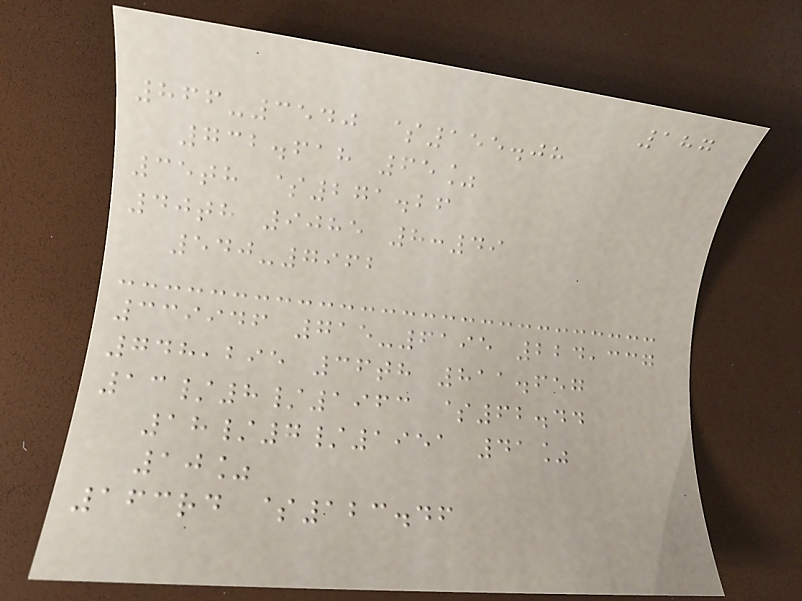187
866-3540 $155.08
732.618 65%
35th $271.26
40th 9085 8:49
540-7962
339946 715-6195 224,337
748,295 36th 811.657
13/8/1963 $62.44
18/7/1951 41%
10%
163rd $123.46
